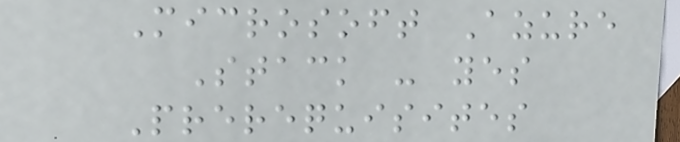Microsoft Azure
Stack - yes
Prerequisites
